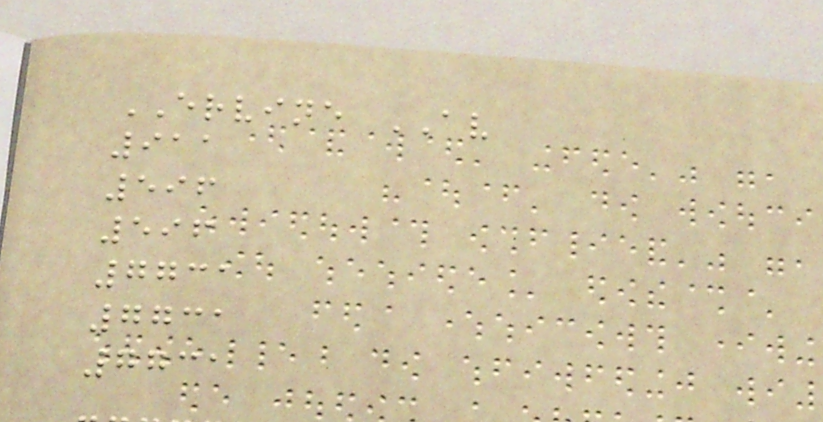ERVINE AV
911
596
596
7731
7731
7731
